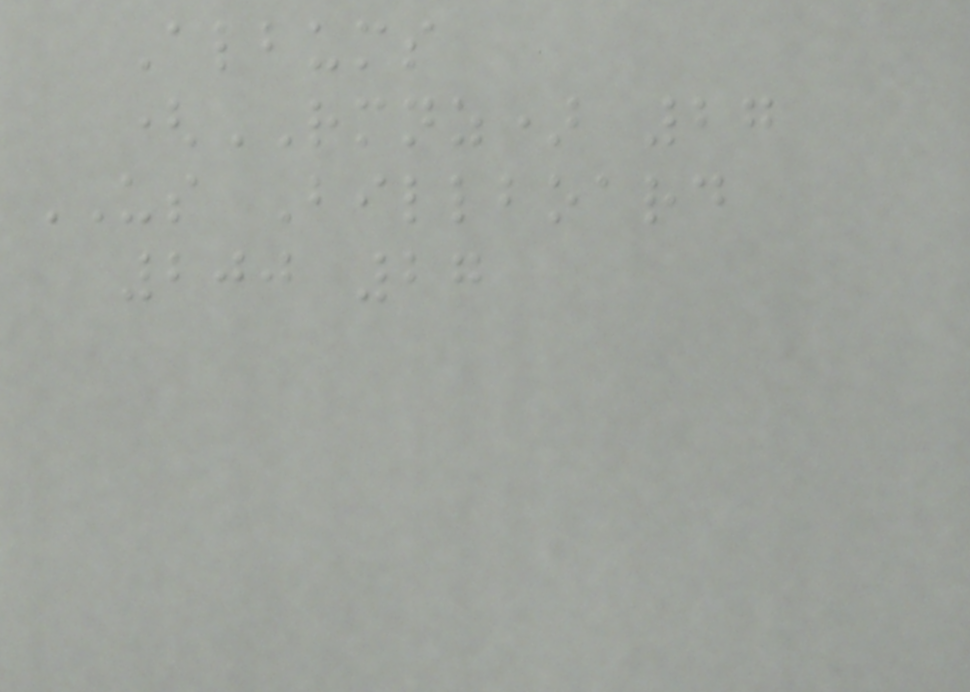Albums
(RMNZ) 27
US Billboard
200 27
